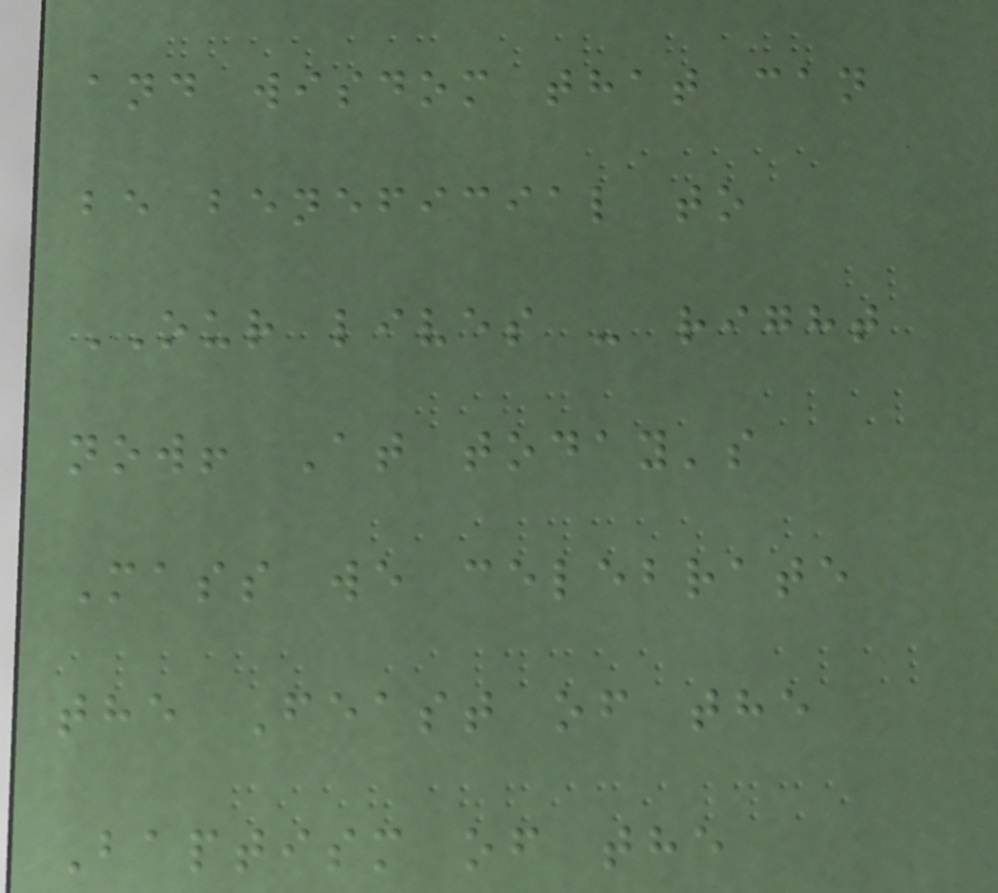and wisdom that can
be beneficial to
OUR lives - right
now! At today's
Mass we celebrate
the Feast of the
Baptism of the
